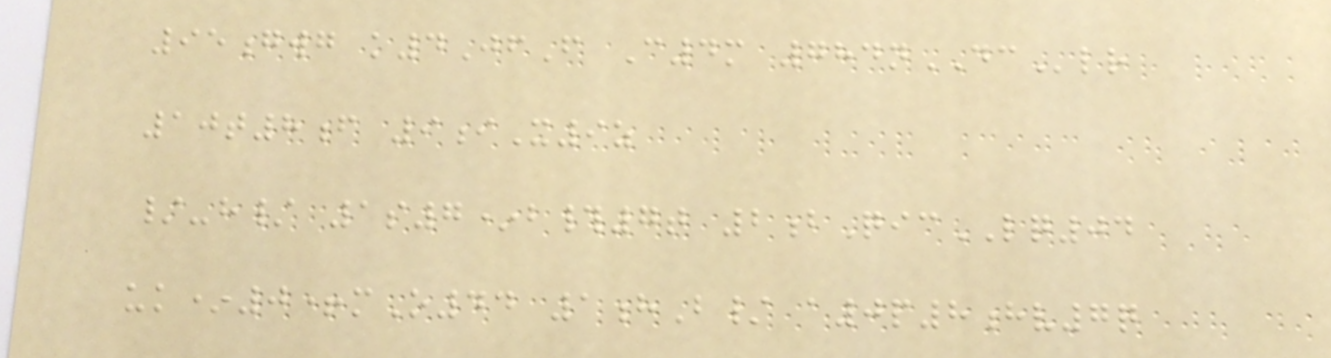95gwg k4JfF C4m 784nDClr
10t8f 9iX9z
/-h/ 1s7*b#7t 2bQicLQ04
uk*0+mO44 1hB/ a0p8hv7q
